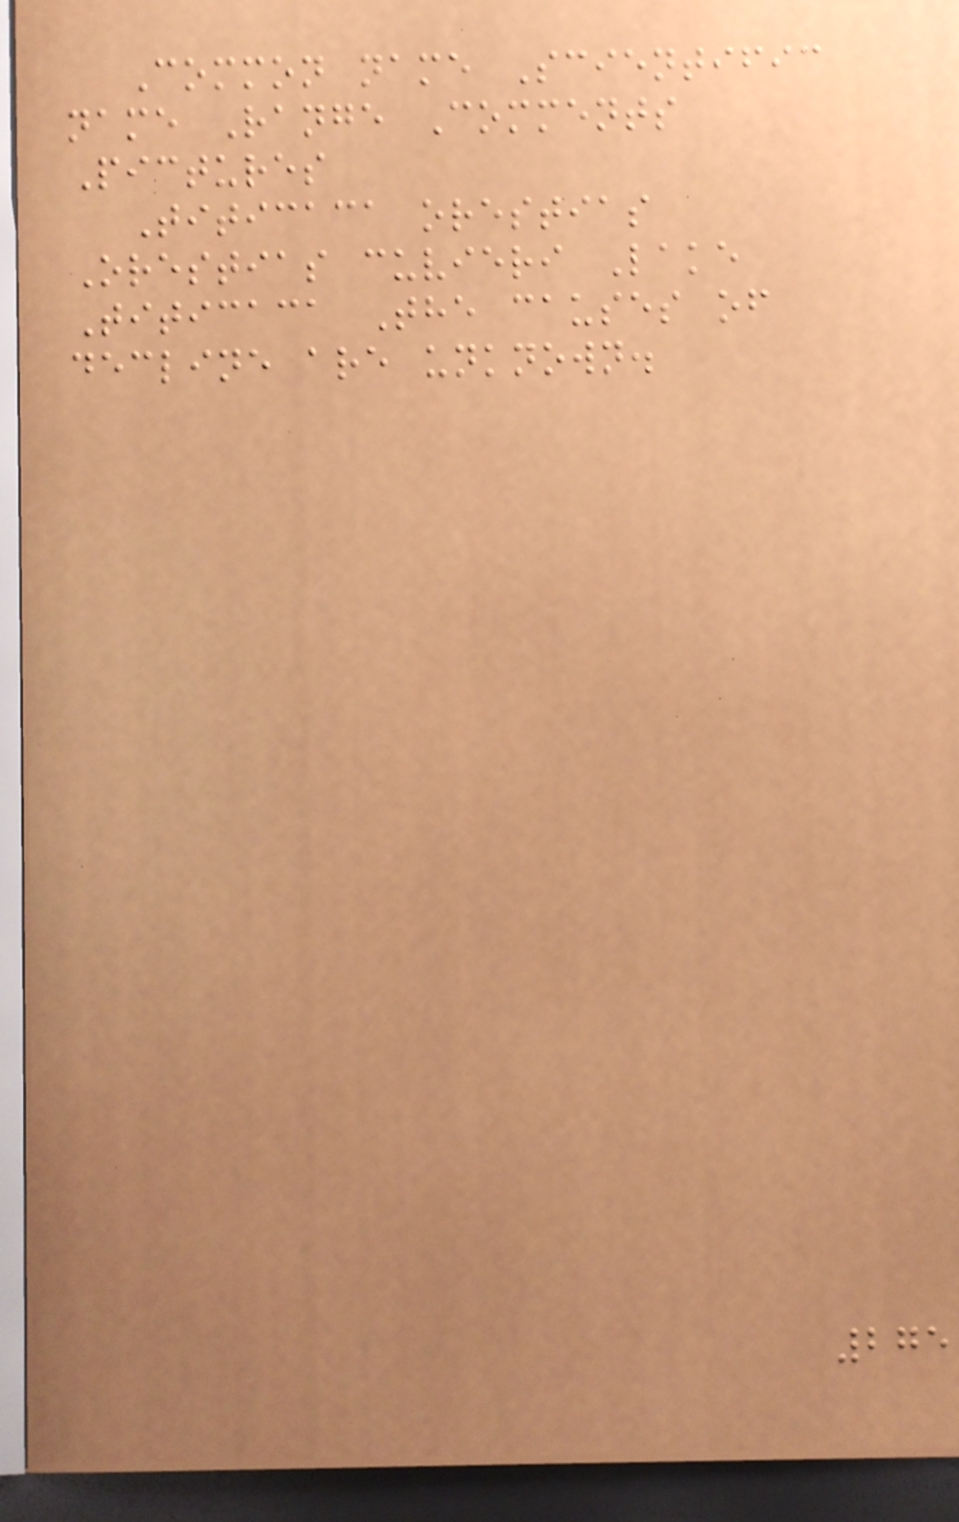Common name Scientific
name Range Comments
Pictures
Titicaca orestias
Orestias cuvieri Lake
Titicaca The causes of
decline are unknown.
275
